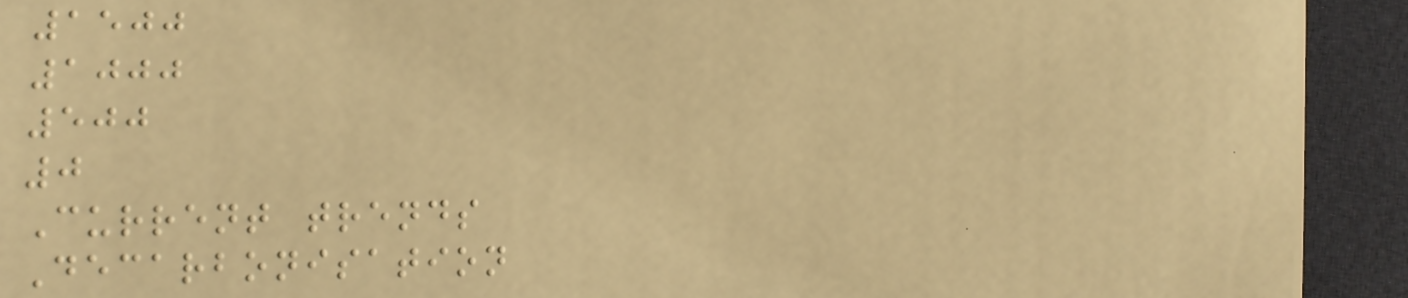1500
1000
500
0
Current trends
Decarbonisation
